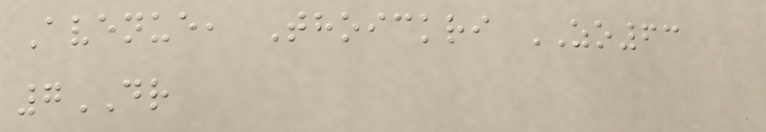Avenue, Thoickri ZO63
7DR
